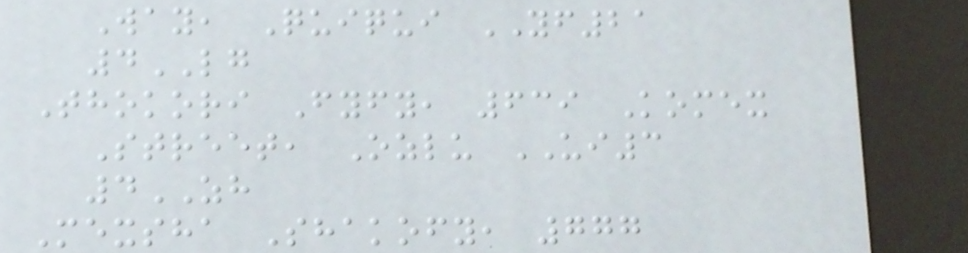Way, Quiqui YF21
4LG
Thokori Fyfy, 639 Komex
Street, Ozlu UI3
4ZH
Mexsha Shakofy, 777
